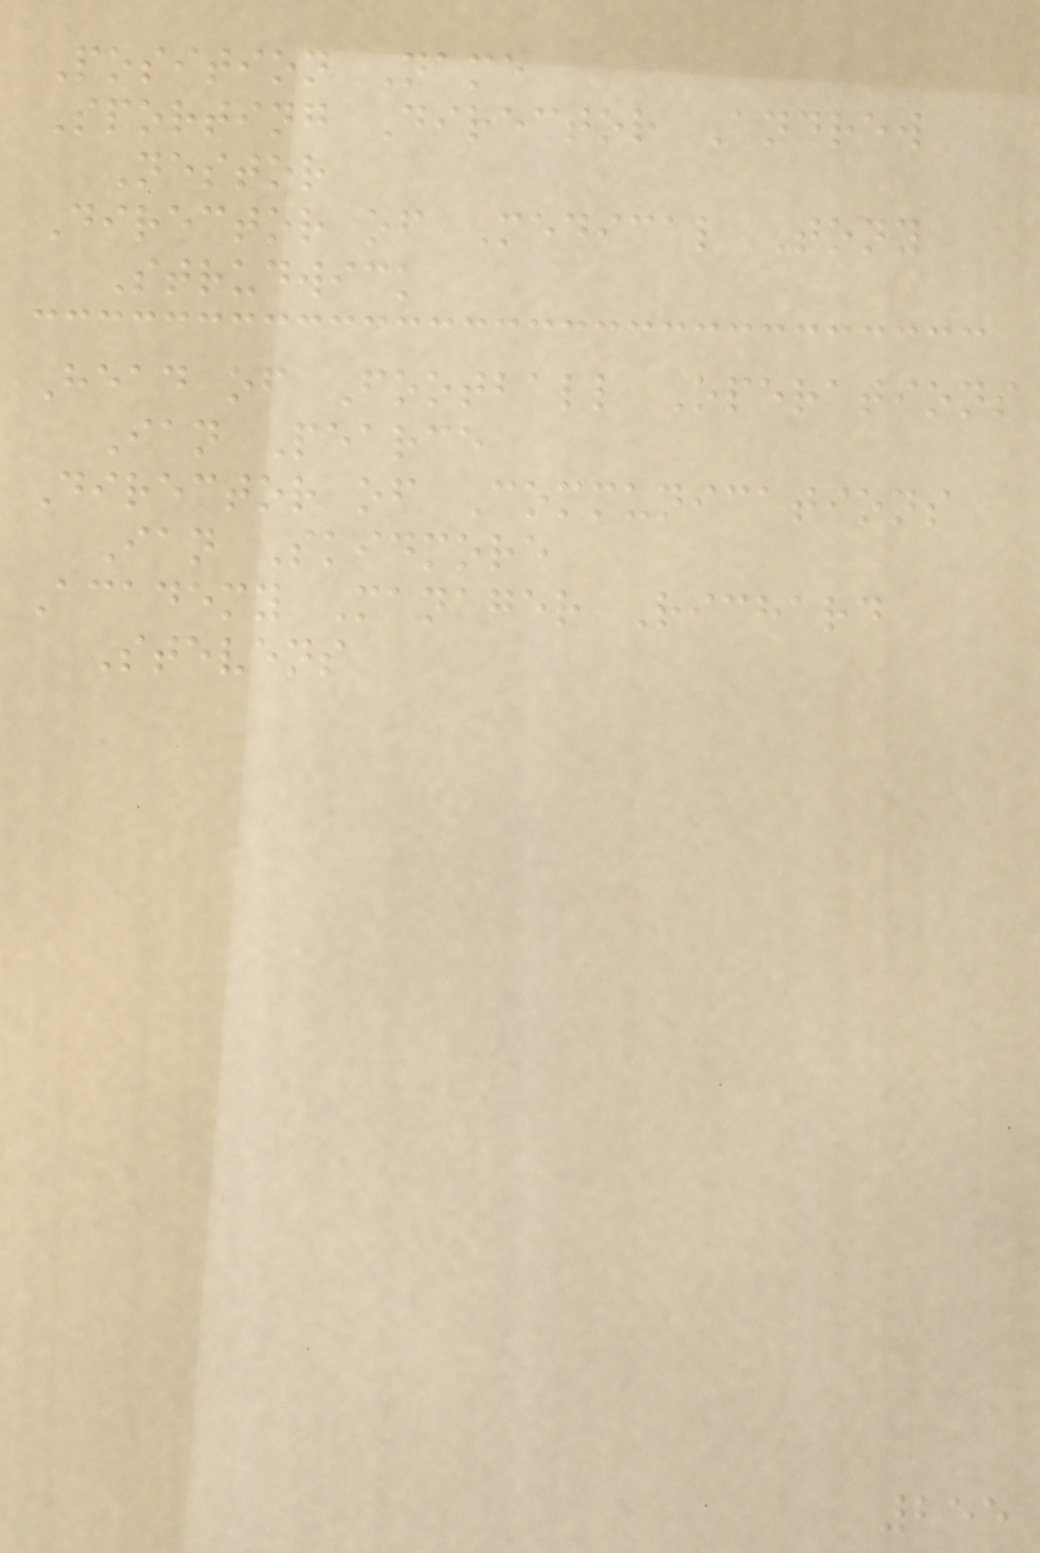Position Name
Sporting Director Andrew
Nestor
Director of Medical Tony
Strudwick
Head of Football Operations
Ian Pearce
Director of Communications
Ian Skidmore
Academy Manager Richard
Stevens
255
